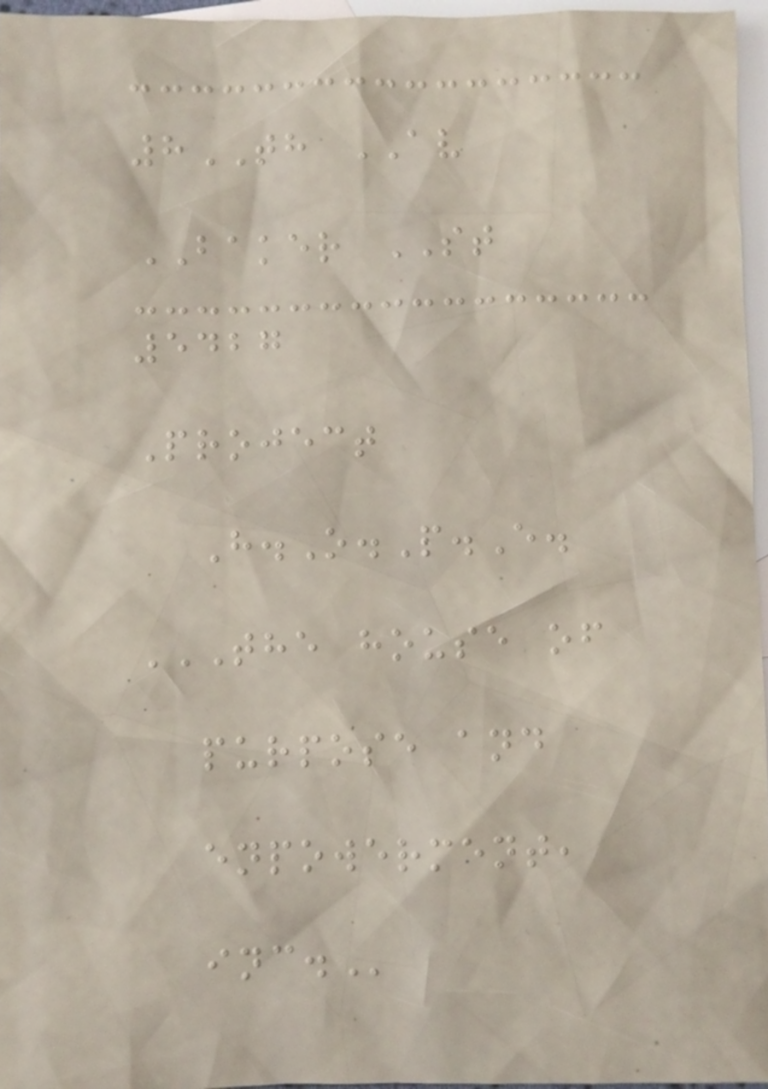8TH AV
BAKER ST
5427
Project
H.O.P.E.
THE HOUSE OF
PURPOSE AND
ENPOWERMENT,
INC.
